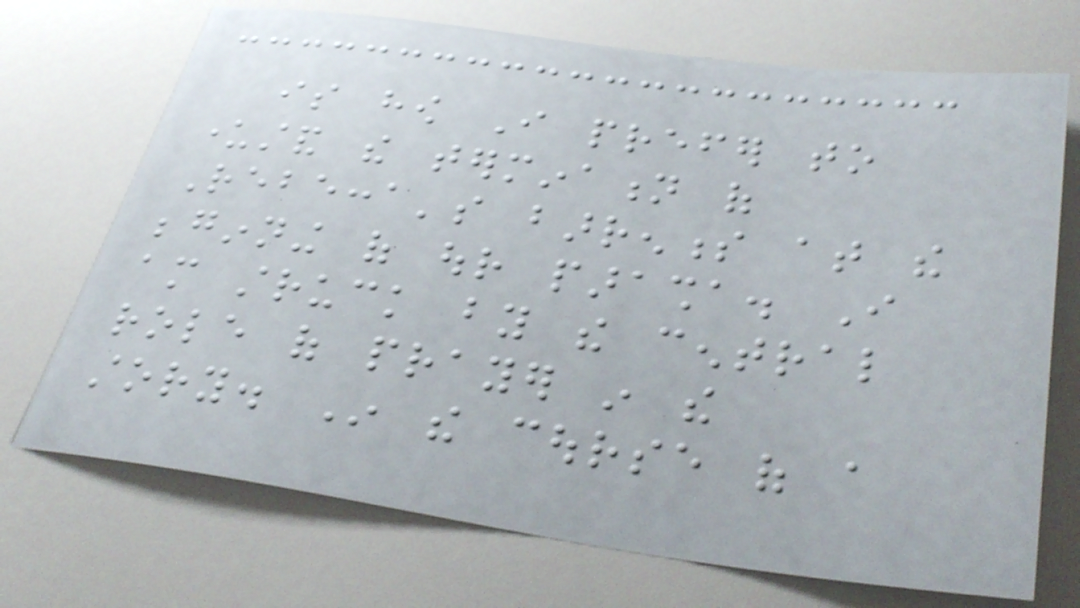is how I prefer to
understand the termination of
Rebecca's barrenness at the
beginning of our parasha. I
am struck by the central
role of prayer in the
story. In the course of a
